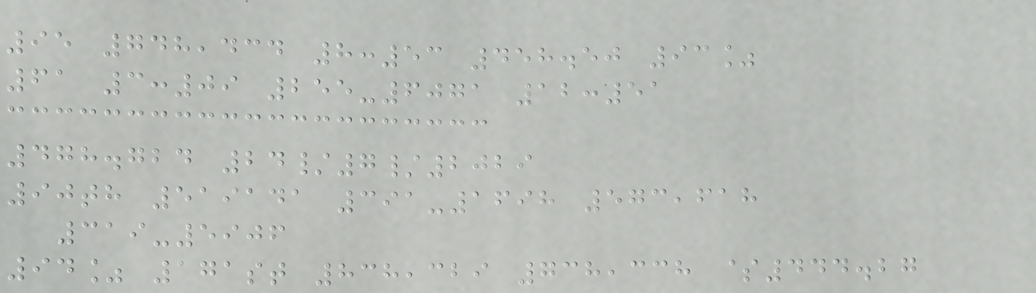95 748,434 8:53 458.50 93%
61 3:09 255-6071 12:51
478.724 24/7/2029
90th 519141 391-1698 573,618
319-5906
94% 171st 838,329 738,338 $444.27
